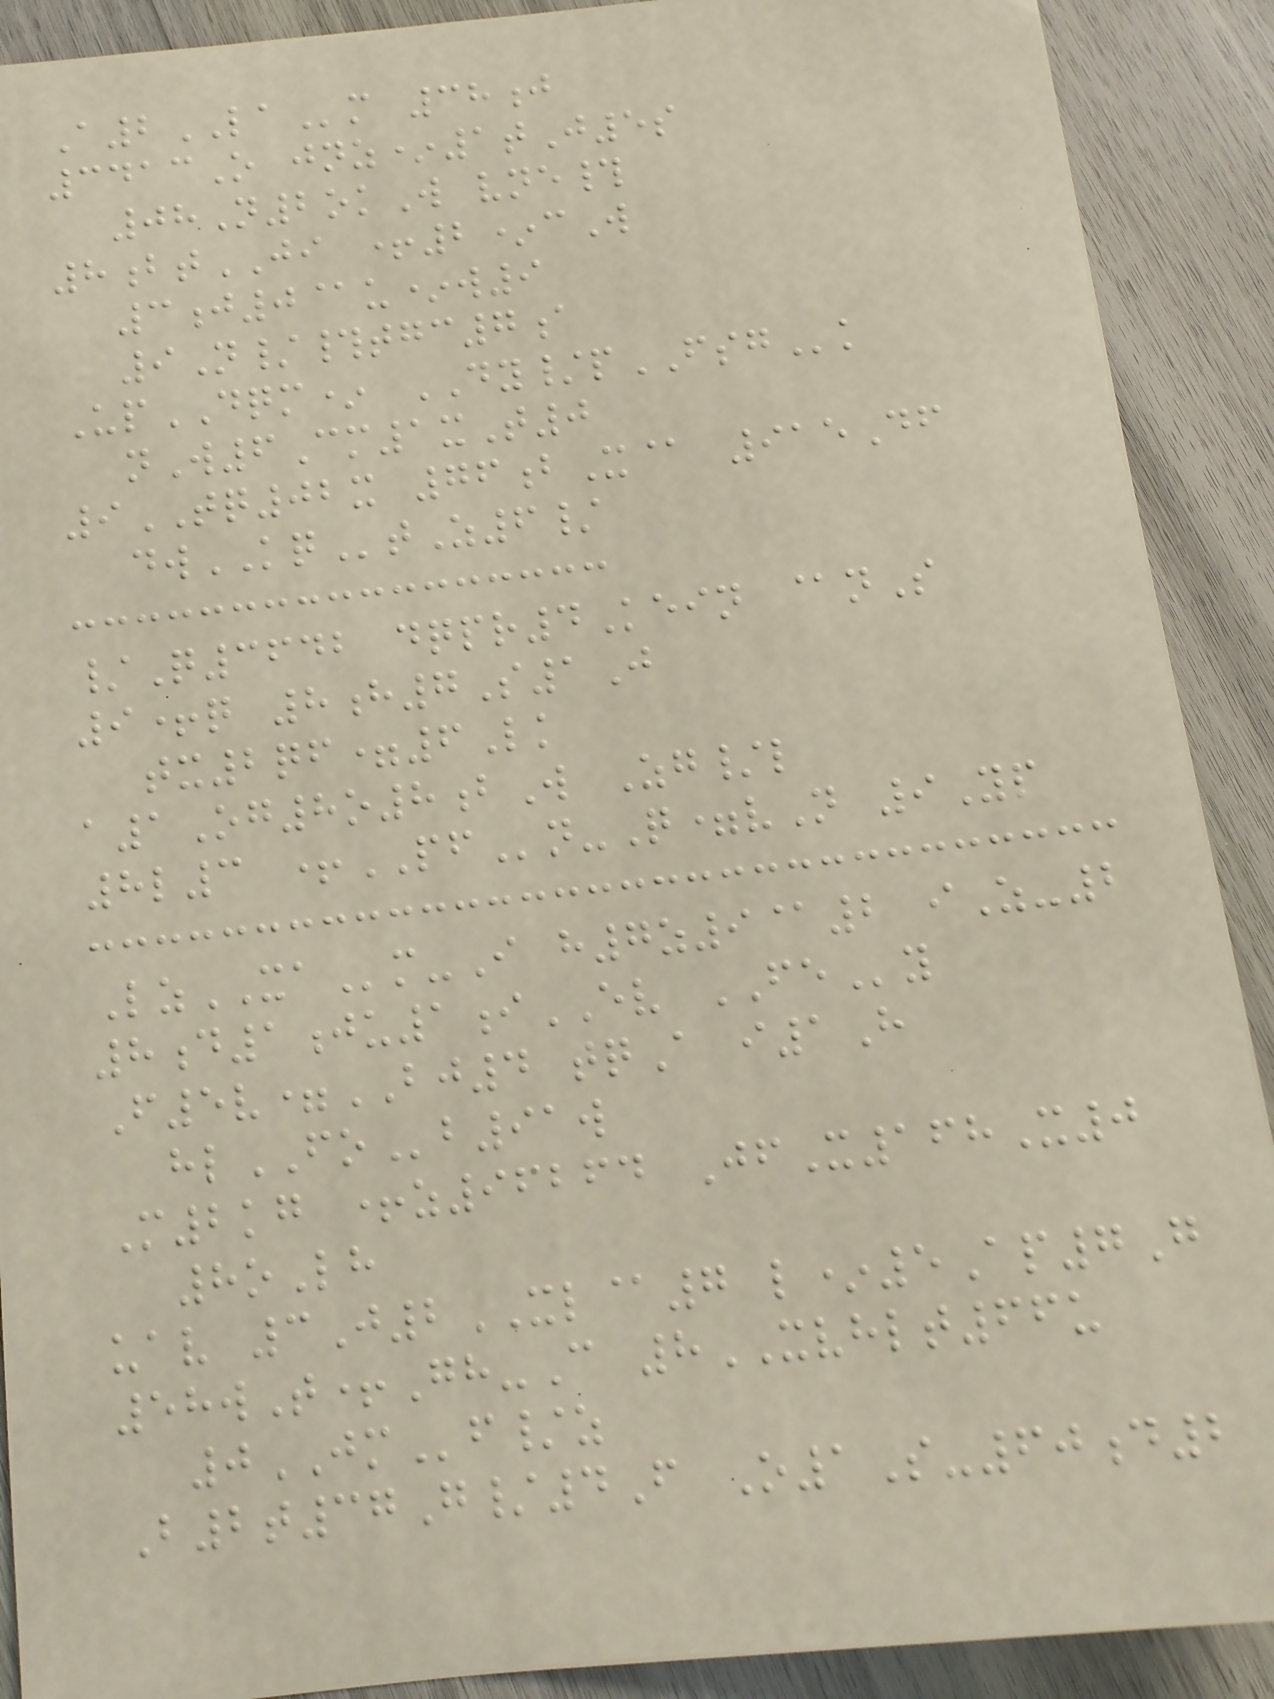A2LAm 38j
3413O jnz*1tJ5s
08N2okW vne#
8btJI +2*cW
3j0@u*w9
9N/#tgc7a
UpDQM* DY/pFSGk
nW6Cm1xT0
9TQ02x 76bX@ 915Df
dwKQtZ6/
/Q3642 dqpr4Kein @nS
9+q 8h7S1J
tx2qf=6Lk
a1Og8o8bW Zg/l
8l3 +PFn-Q=vN 9Yp
LzXAm-I h7z9@2 iZ-2
8d1ju1iEV FEy
F5v=BJ4 tqA i1H
hlFOb91w
M2kg +z96264 JfX168X0
8oLh
uav 3J2XL@7 l*5Ap7G
58wT+Gh-C 8XVHLT66u
0JMf/z
B2t37G/4F O1S-60d2
